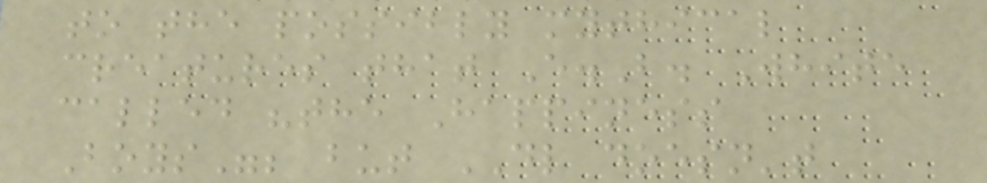to the possibly mythical
creatures that E.B. White
called "the Happiness
Boys"; but DL doesn't
